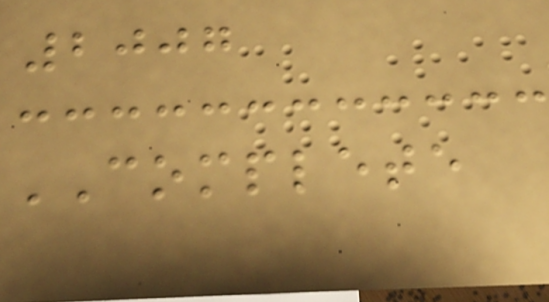2007
COMPLETE
